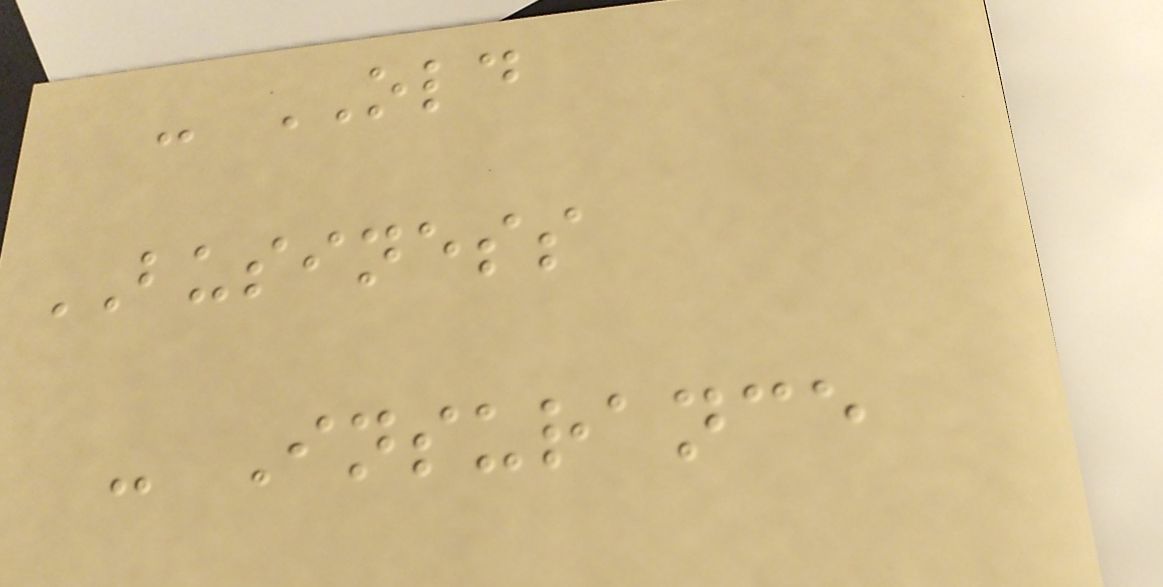- OLD
BUSINESS
- Insurance
